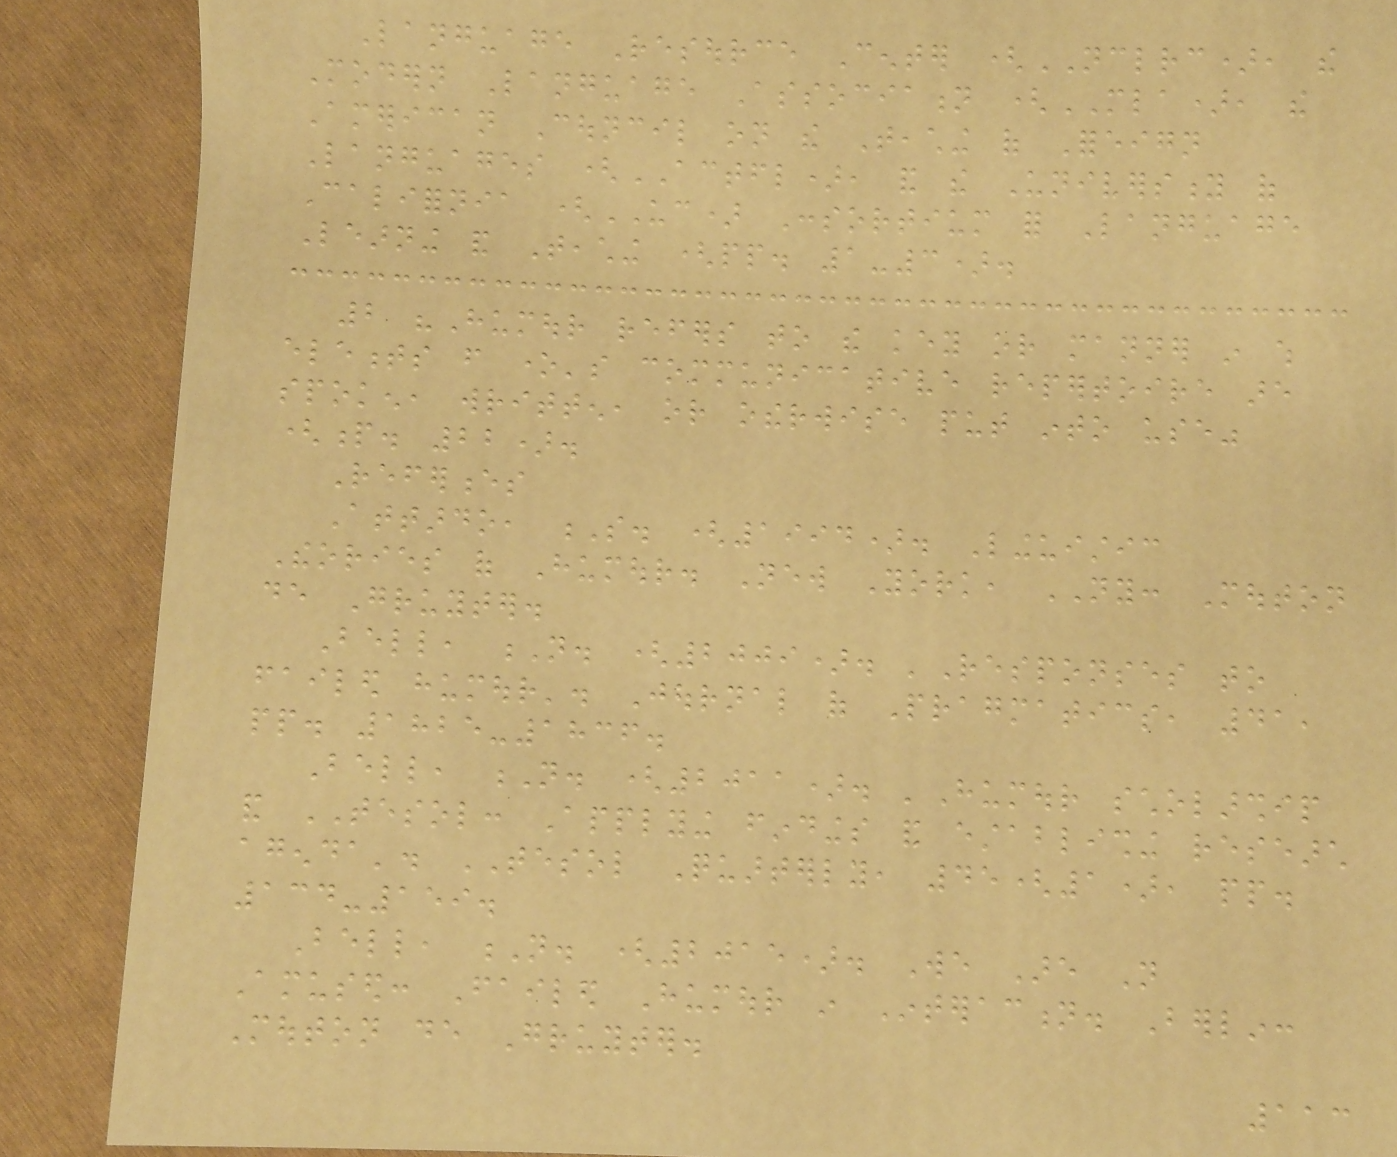Language Resource Center (NCLRC), the
Modern Language Association (MLA), the
American Council on the Teaching of Foreign
Languages (ACTFL), and the University of
California (UC) Consortium for Language
Learning and Teaching (pp. 1-3).
2 "Humour refers to the key or manner in which
elements from one's communicative repertoire are
spoken, written, or otherwise put into use"
(p. 22).
References
Attardo, S. (1994). Linguistic
Theories of Humour. New York, NY: Mouton
de Gruyter.
Bell, N. (2009). 'Responses to
failed humour'. Journal of Pragmatics, 41,
pp. 1825-1836.
Bell, N. (2011). 'Humour scholarship
and TESOL: Applying findings and establishing research
agenda'. TESOL Quarterly, 45(1), pp.
134-159.
Bell, N. (2015). We Are Not
Amused: Failed Humour in Interaction. Berlin:
Mouton de Gruyter.
113
